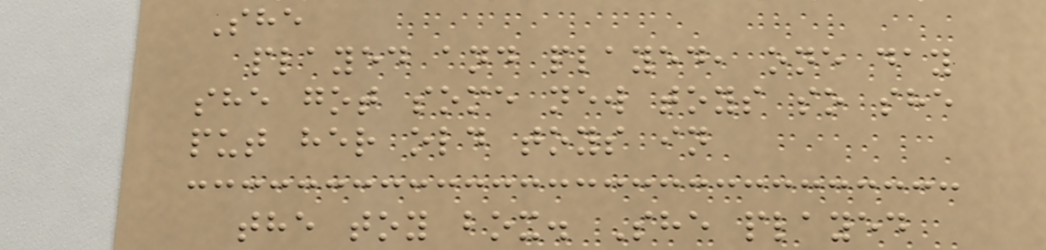She
played and played, one day
she got some new toys so she
put her old toys in
the toy box. She played
